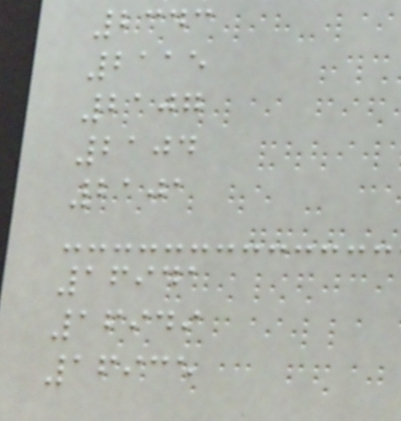2343
2115
2107
2104
2101
16941
16949
16935
